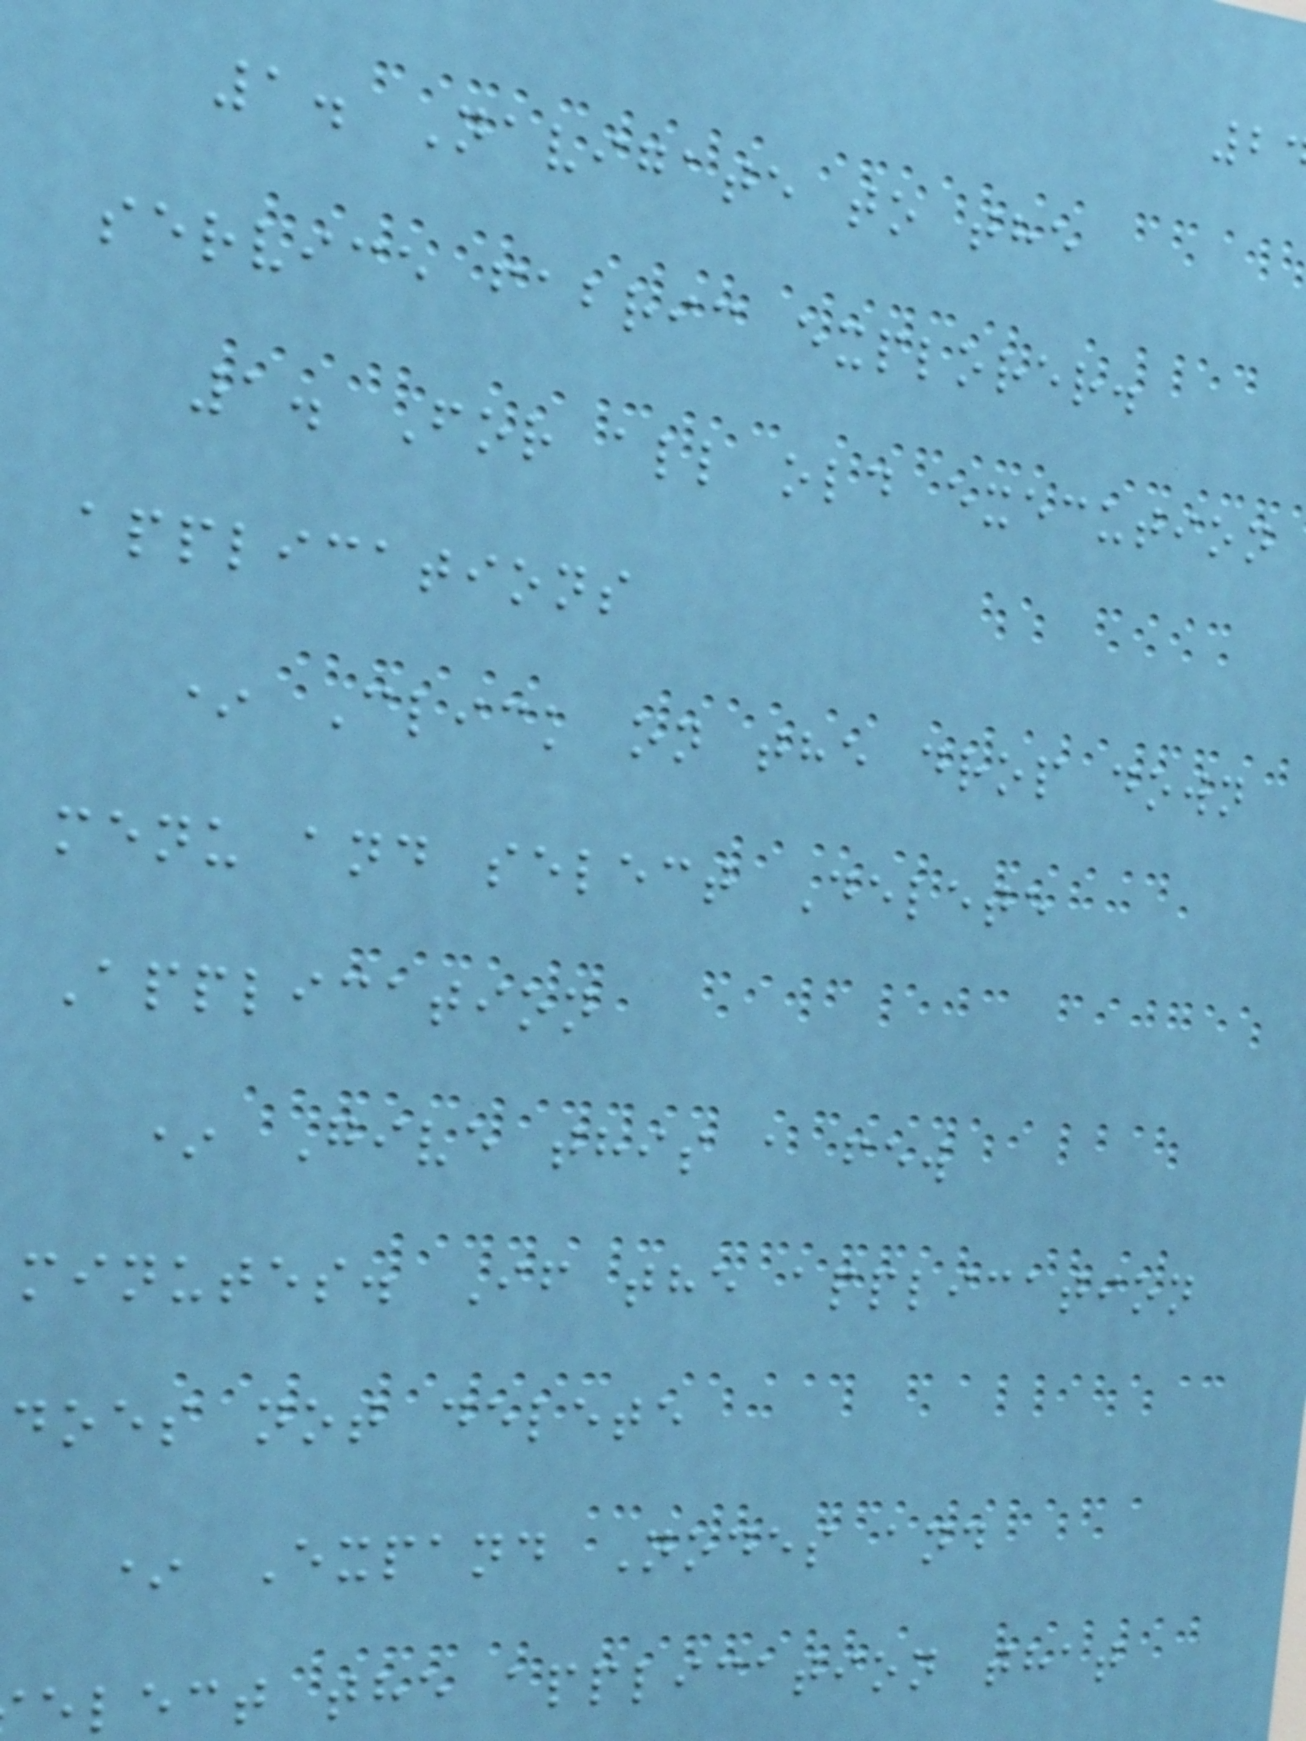1. Navigate to the
service fabric explorer.
1. For all old execution
applications
* Click on the drop down
menu and select Delete
Application
* Give this a few
minutes. If the application
does not delete
* Expand Nodes and
elect the application that
